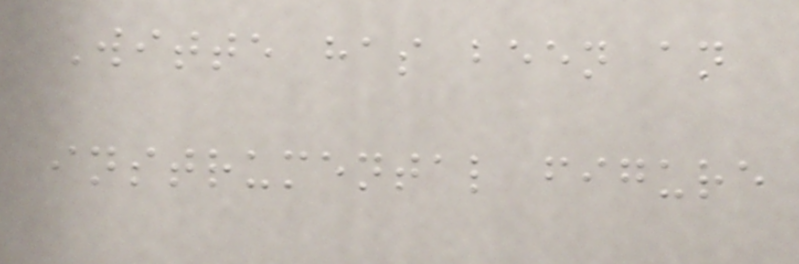Witte has been an
instrumental figure
